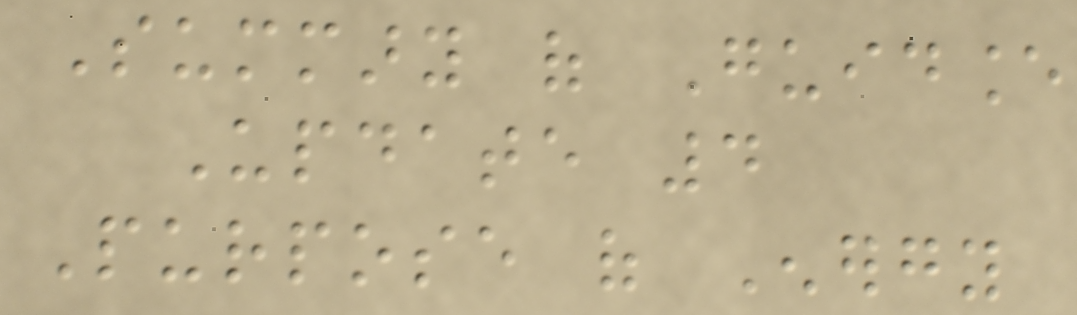Summary of Guidance
Update 4
Purpose of Energy
